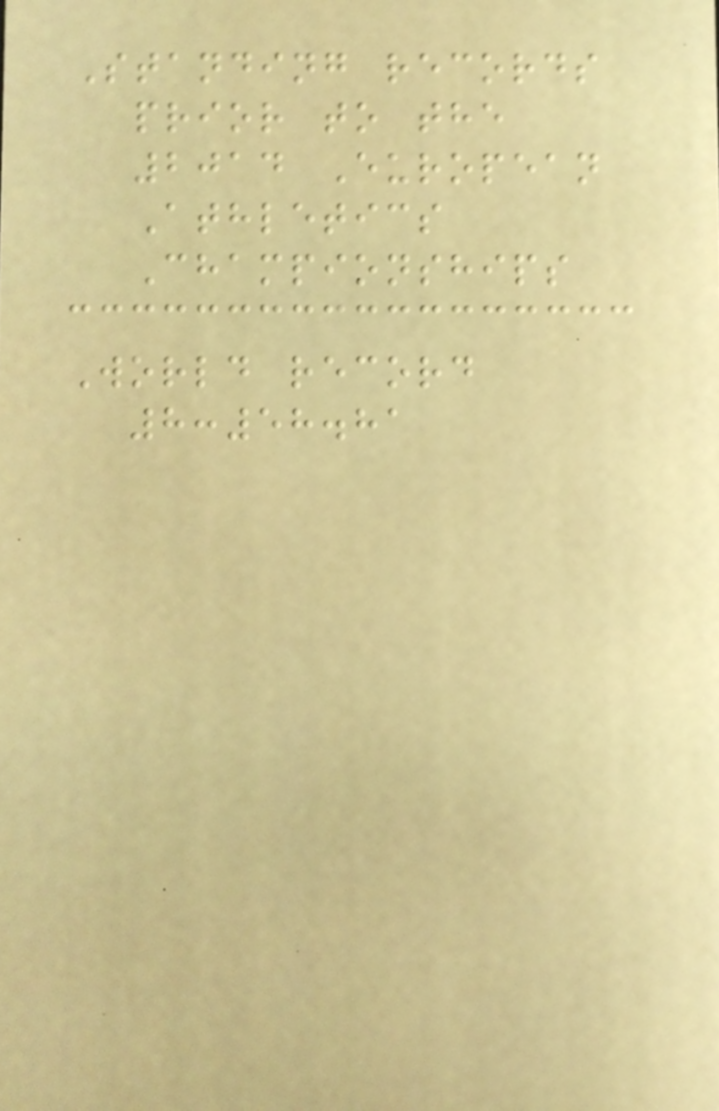Standing records
prior to the
2014 European
Athletics
Championships
World record
8:58.81
